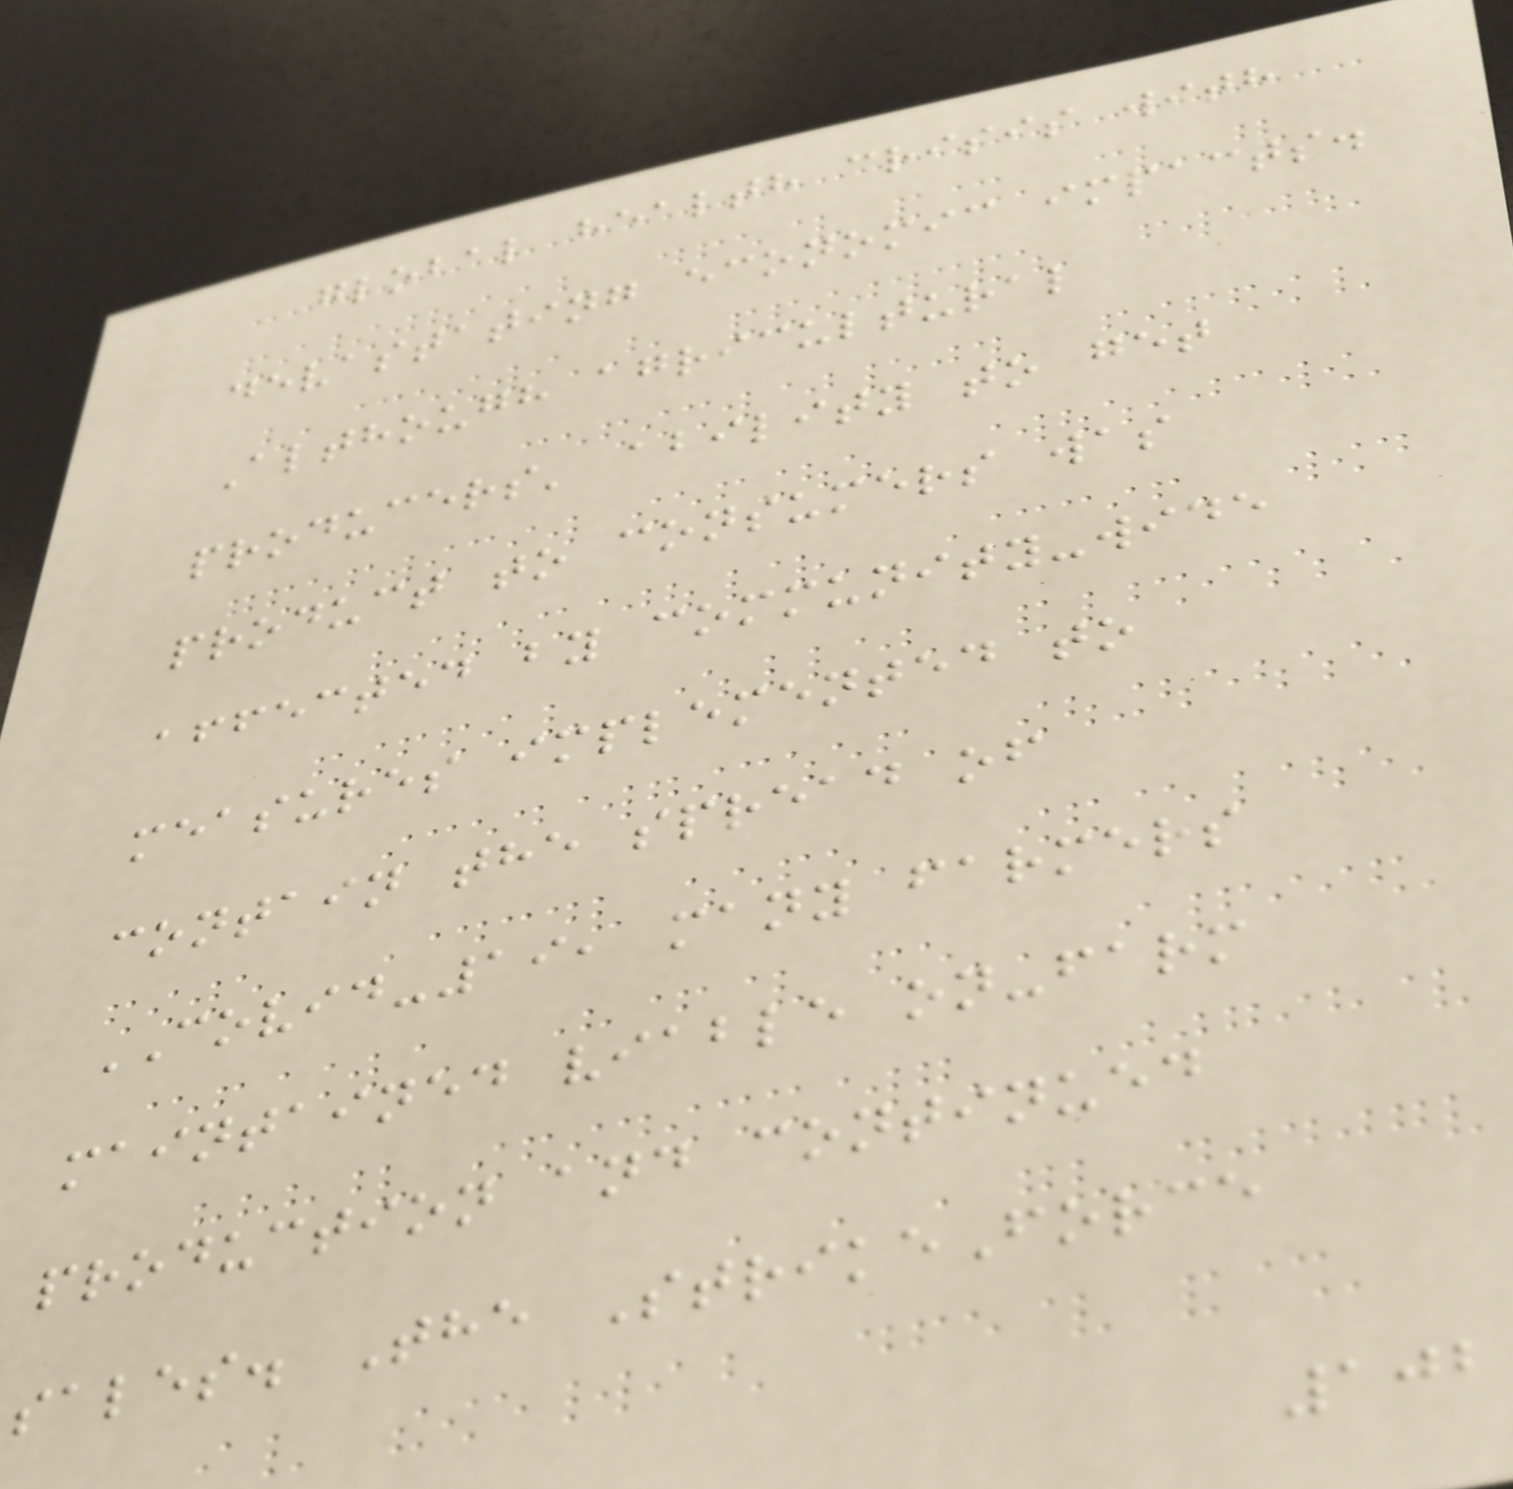global health crisis with
devastating economic impacts.
Although agricultural
producers' ability to get
product to consumers was
affected by community-wide
measures implemented to
contain the spread of
COVID-19, many farmers
maintained viable on-farm
production and continued
sales. The StrikeForce
102
